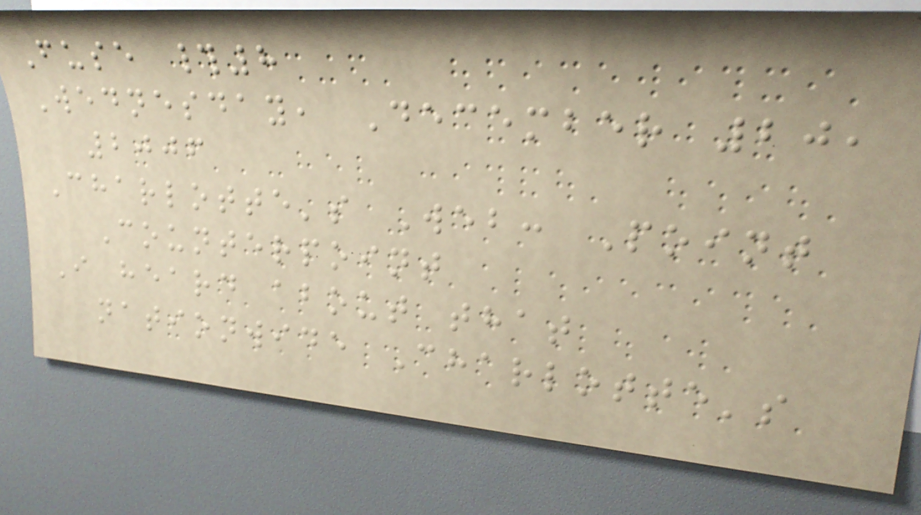Fuse #8
Wednesday, December 20,
2006
Charlotte's Web: Point
Counterpoint
I heard about that
nationwide Charlotte's
